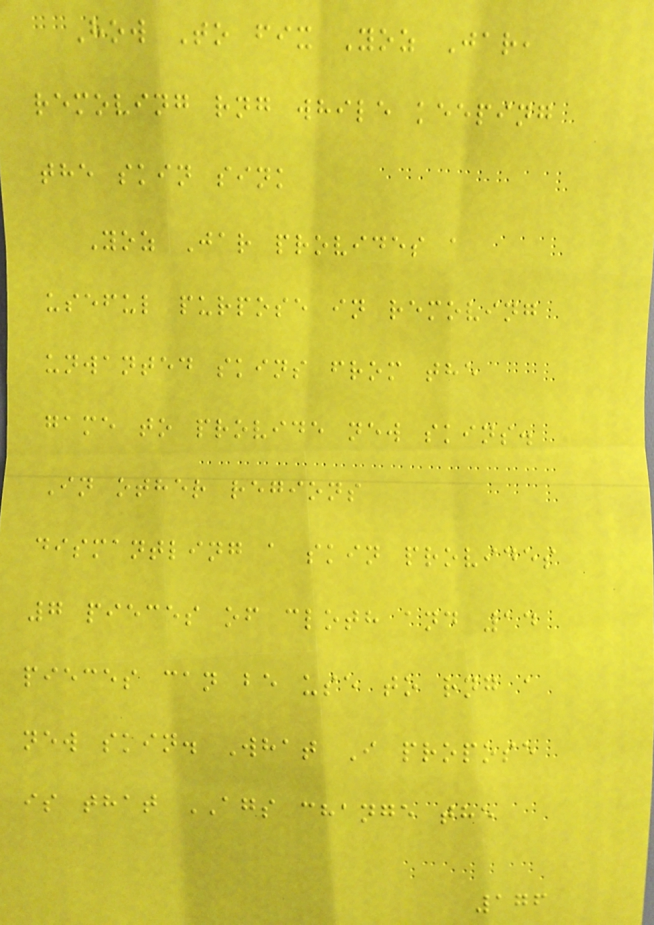How To fix Yoz Jar,
removing rng while keeping
the skin sink
Yoz Jar provides a
useful purpose in removing
unwanted skins from the
game to provide new skins.
In other regions
dismantling a skin provides
7 pieces of cloth and 14
pieces can be use to rng a
new skin. What I propose
is that AGS change the
176
